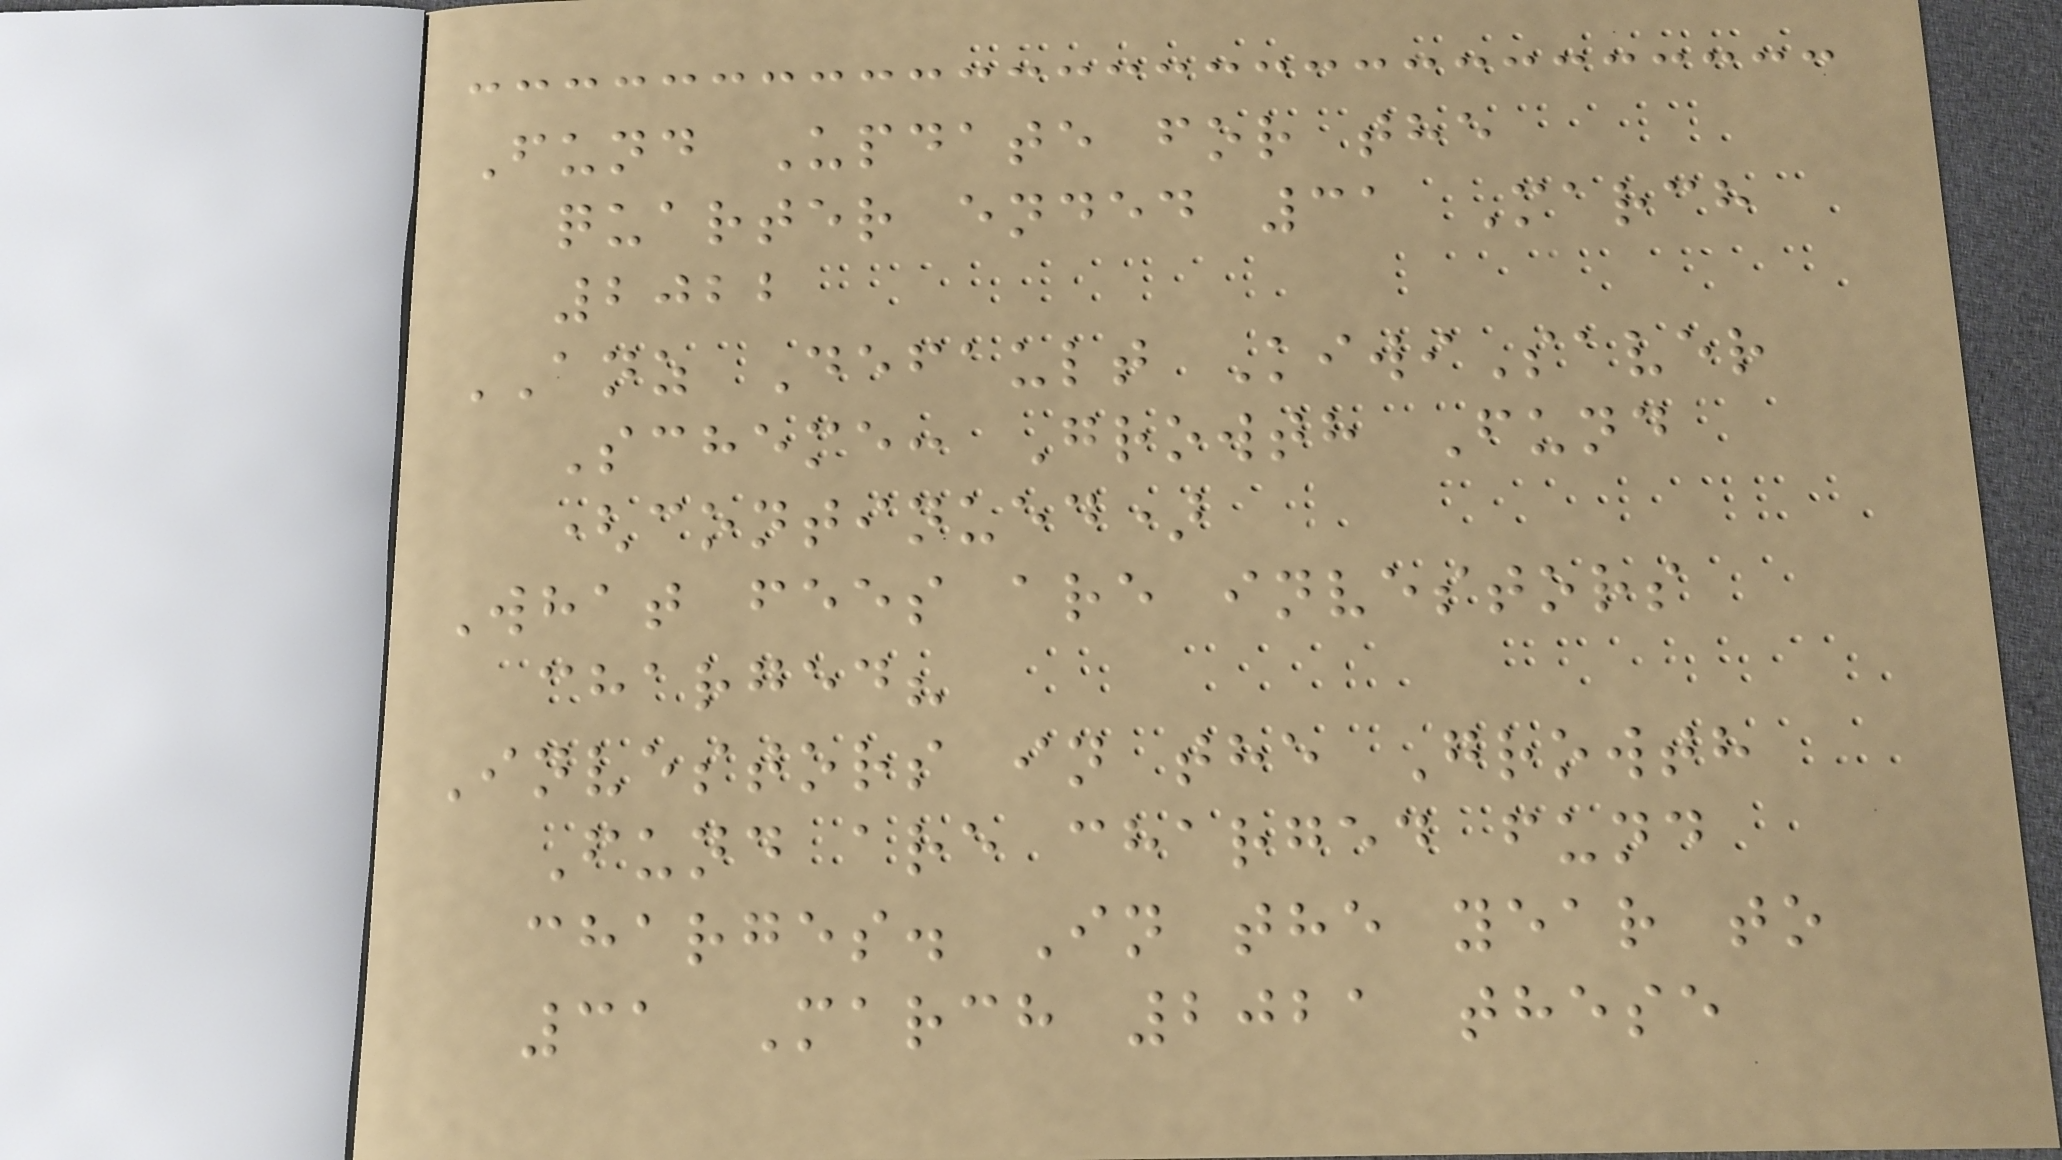Fund Update for the
quarter ended 31 March
2022
ANZ Default KiwiSaver
Scheme: Growth Fund
(continued)
What fees are investors
charged?
Investors in the Growth
Fund are charged fund
charges. In the year to
31 March 2021 these
